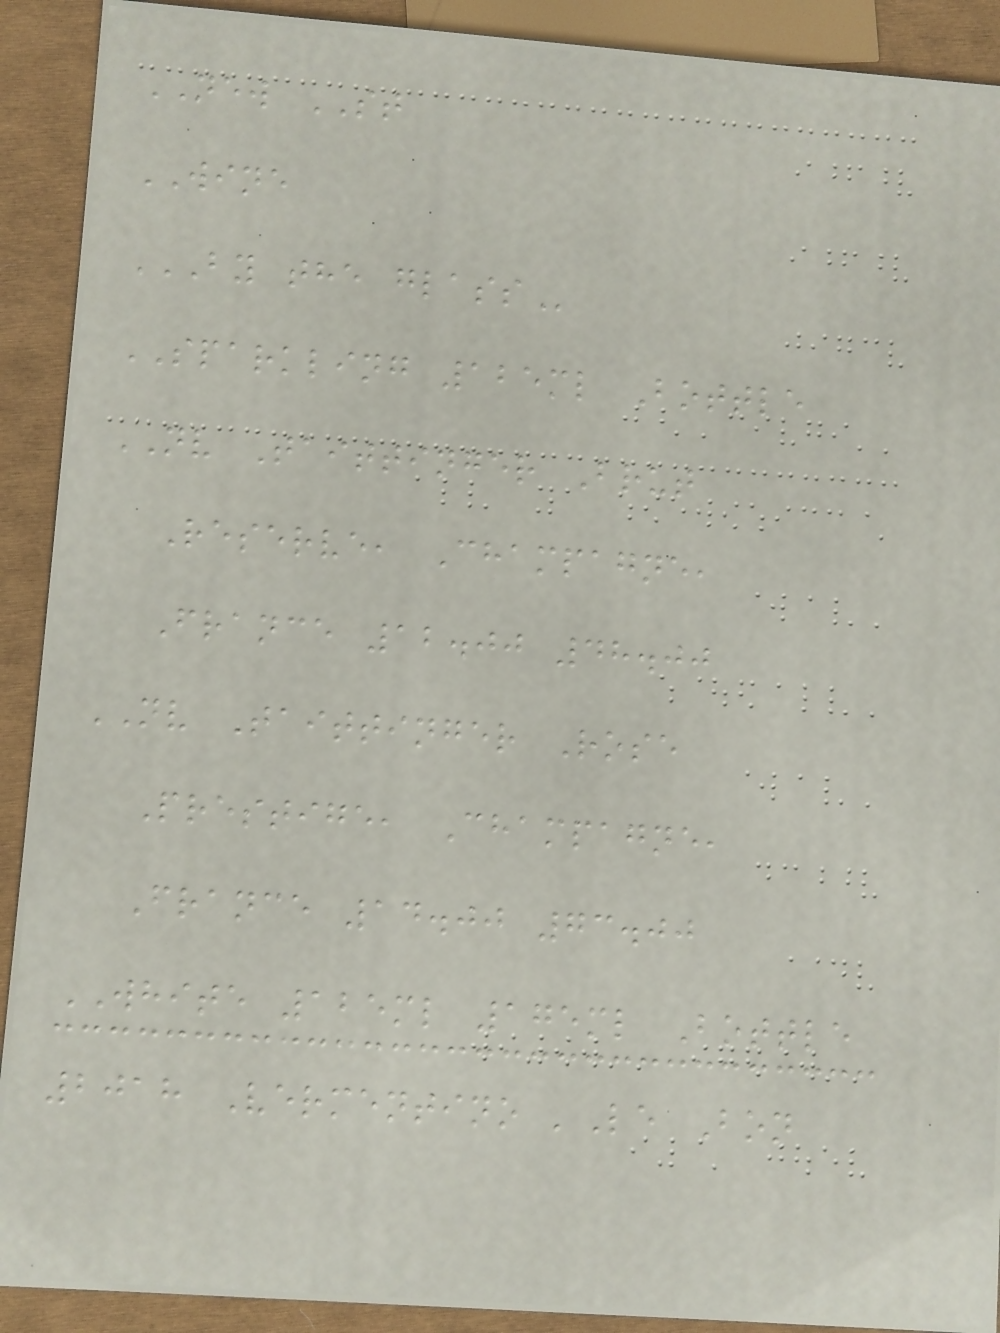NEW ST
WINE
BY THE GLASS
SPARKLING 125ml Bottle
NV Taittinger Brut
Reserve, Champagne,
France 12.00 48.00
NV Taittinger Rose
Prestige, Champagne,
France 14.00 73.00
WHITE 125ml 175ml Bottle
2018 Vermentino 'Le Bon
